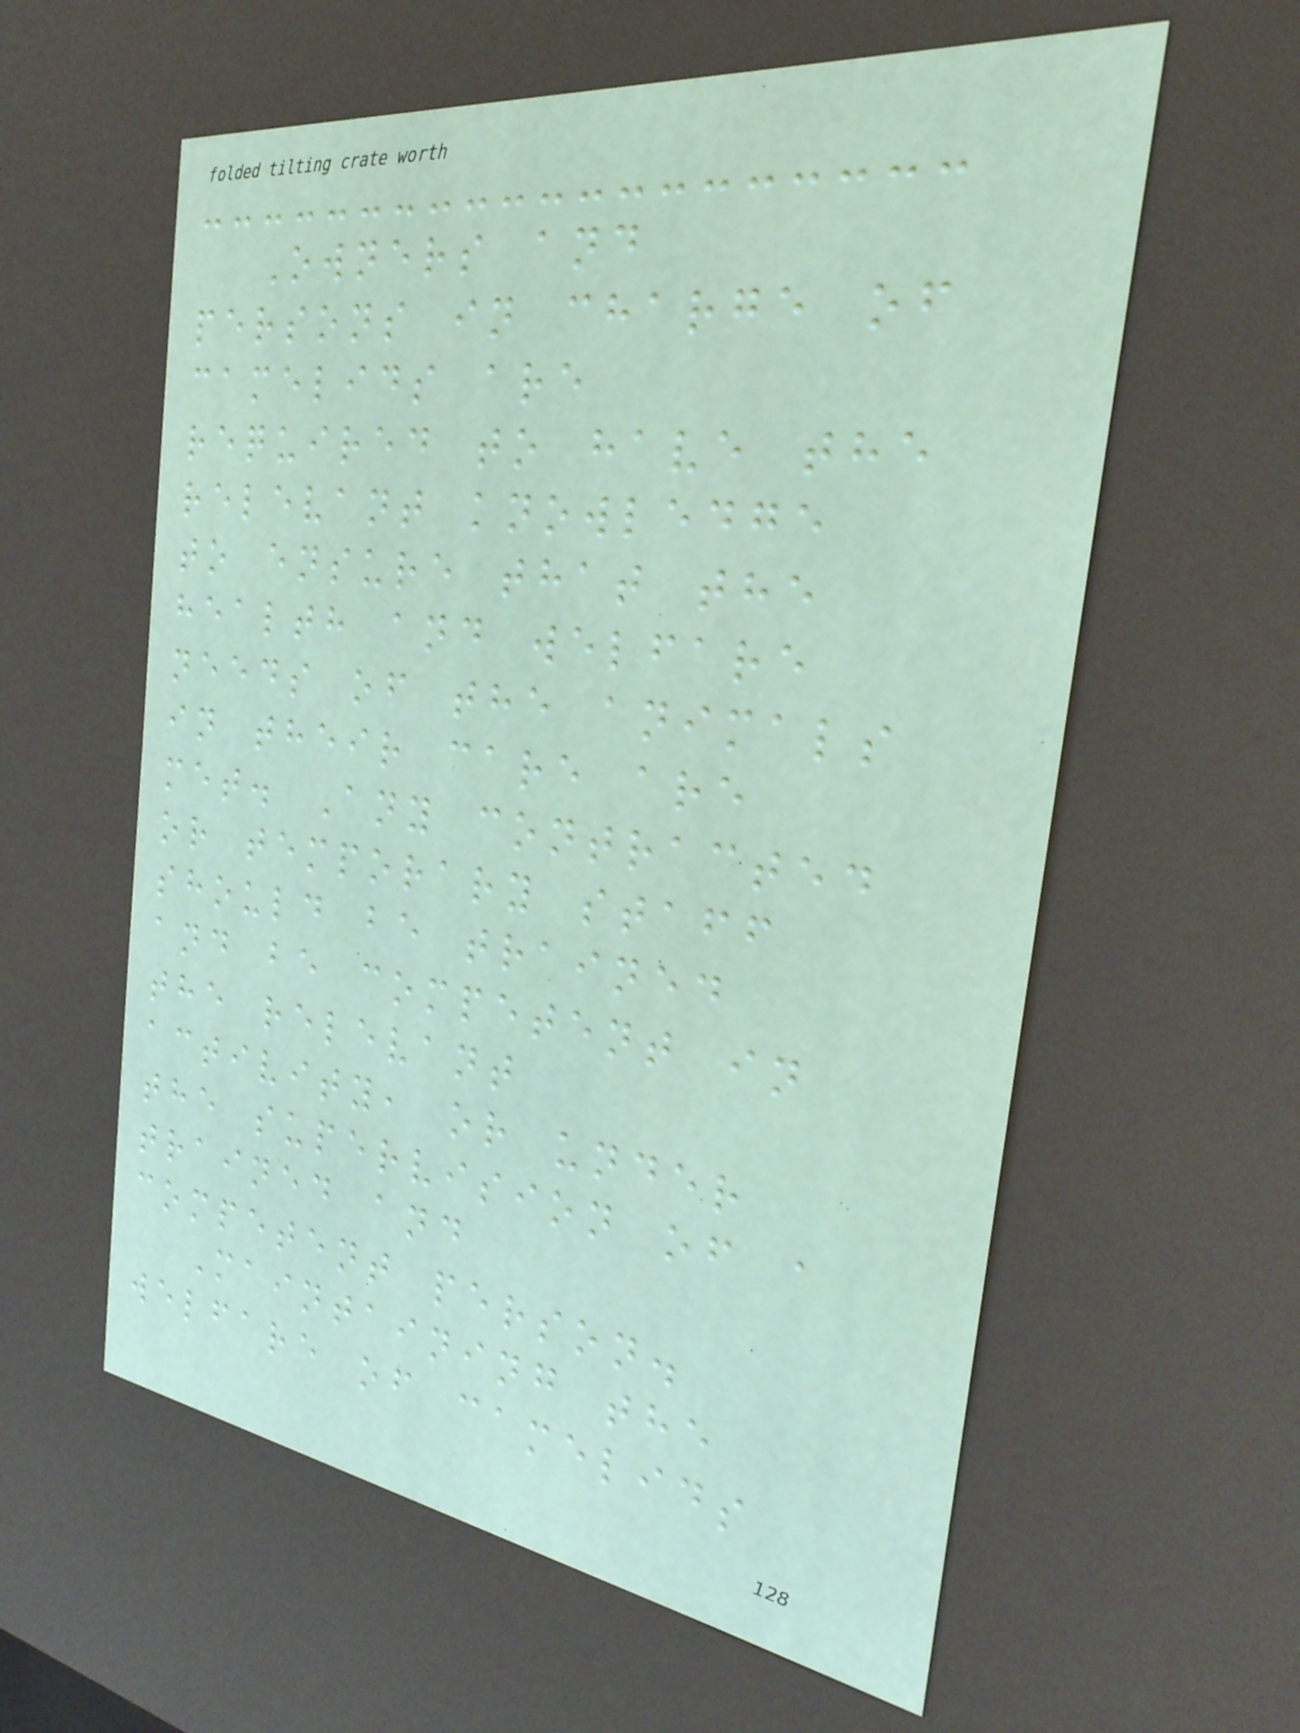Owners and
persons in charge of
camelids are
required to have the
relevant knowledge
to ensure that the
health and welfare
needs of the animals
in their care are
met. Any contracted
or temporary staff
should be trained
and be competent in
the relevant
activity, or under
the supervision of a
trained and
competent person.
Maintaining the
welfare of camelids
